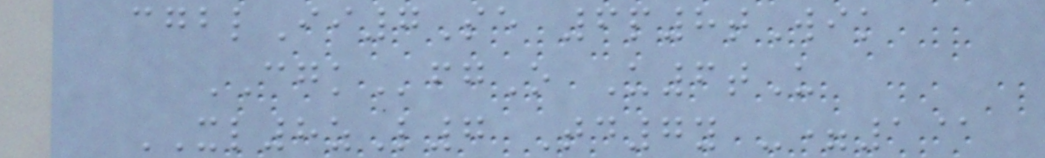cgblIi7Se 6p8tWik
CGKfgO U6tU
XL8zL7 Td7y -=1@
